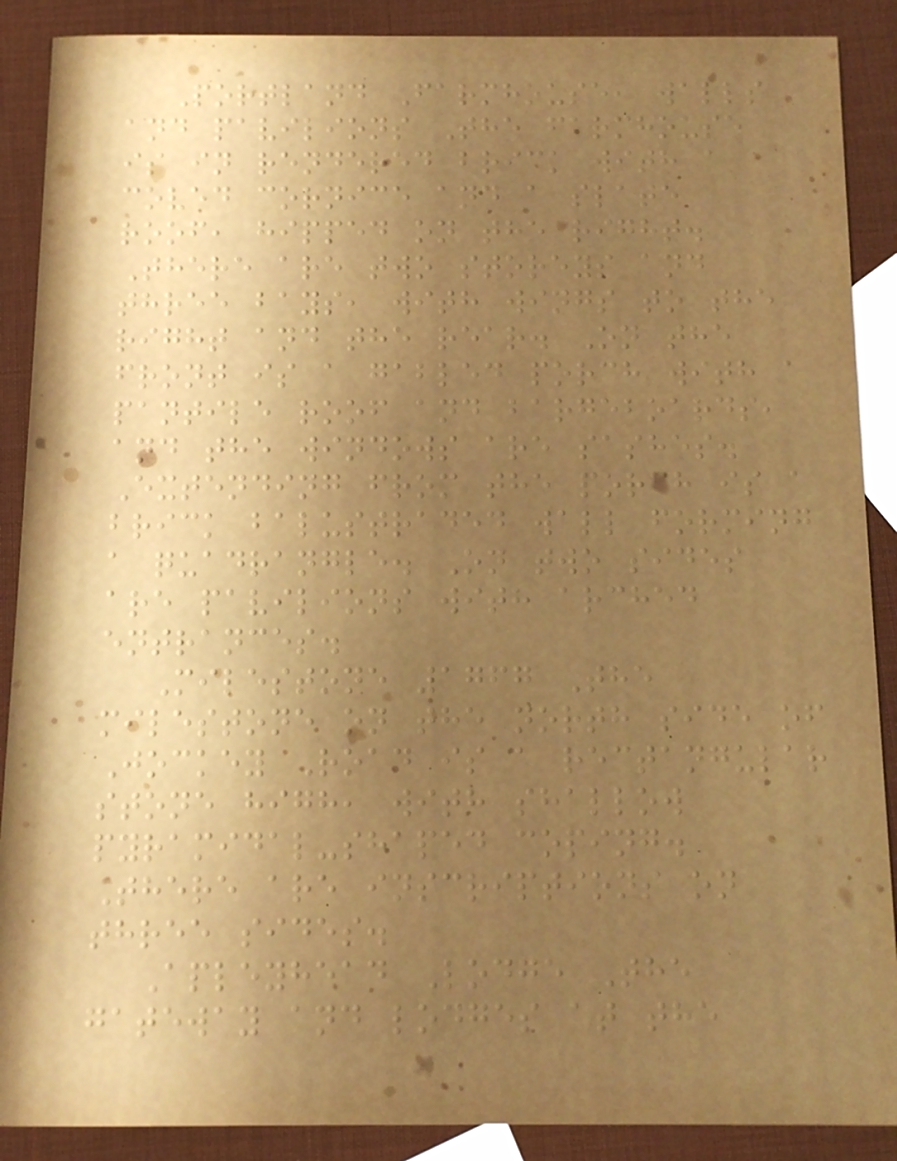Portland Farmhouse, walls
and pavilions The farmhouse
is in rendered brick with a
coved cornice and a slate
roof, hipped on the right.
There are two storeys and
three bays, with wings to the
right and the rear. On the
front is a gabled porch with a
pantile roof and bargeboards,
and the windows are sashes.
Extending from the porch is a
brick balustraded wall forming
a quadrangle. On two sides
are pavilions with arched
entrances.
Milestone 1767 The
milestone on the north side of
Jockey Road is a rectangular
stone high, with shallow
pyramidal-shaped coping.
There are inscriptions on
three sides.
Apleyhead Lodge The
gateway and lodges at the
